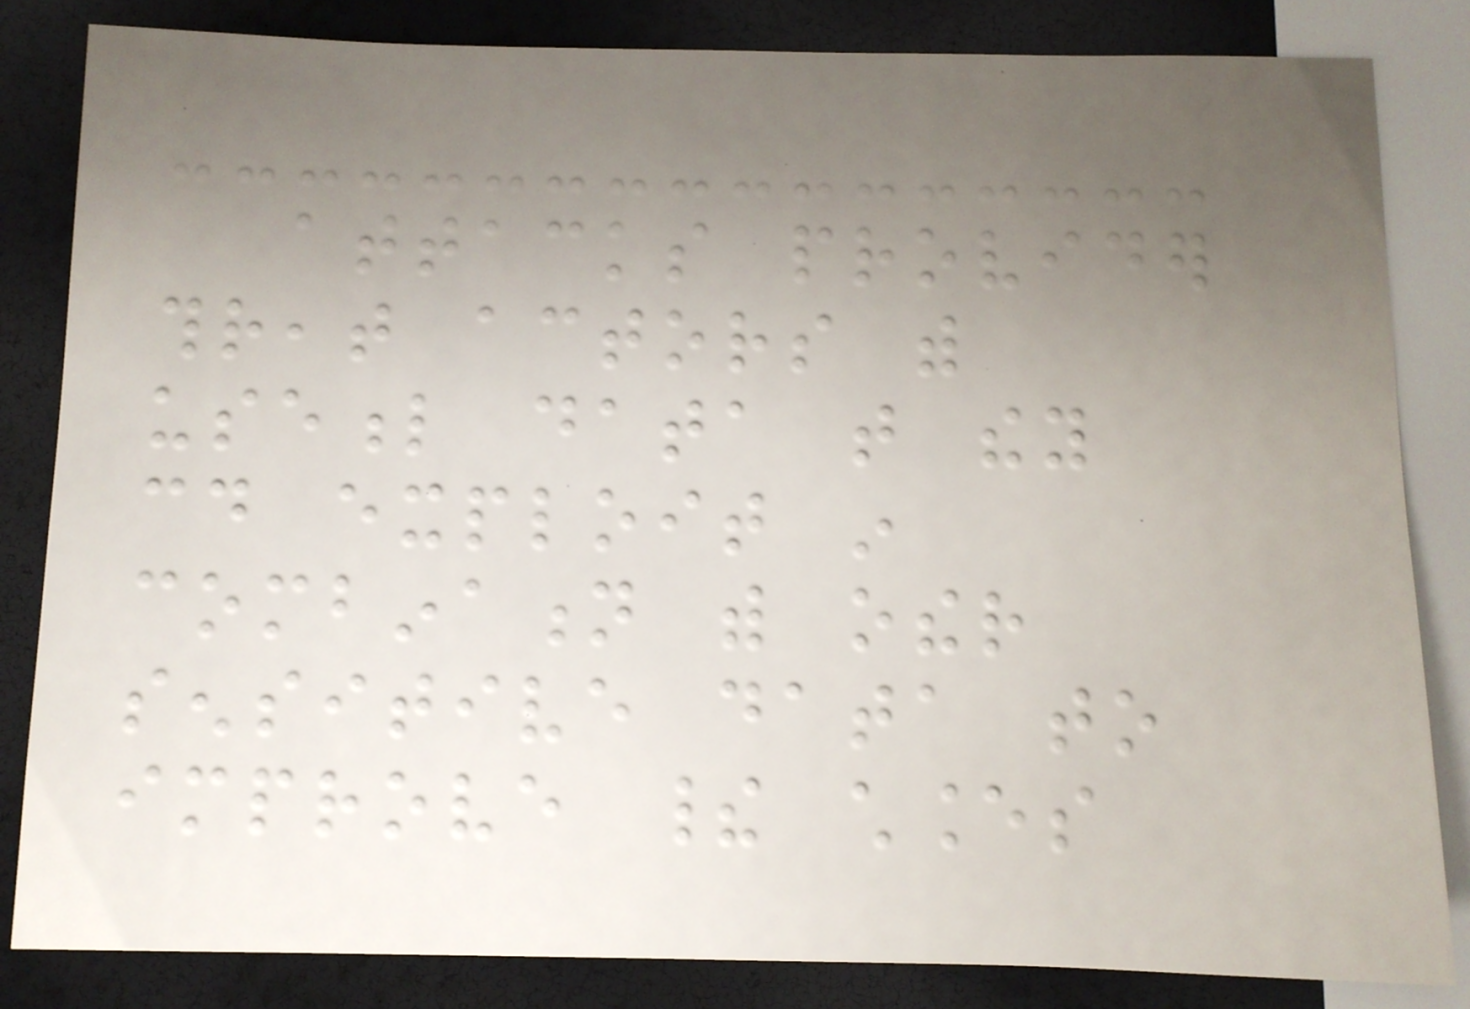attacks provider
threat actors with
useful data that they
could exploit in
combination with other
sensitive data to
improve their chances
